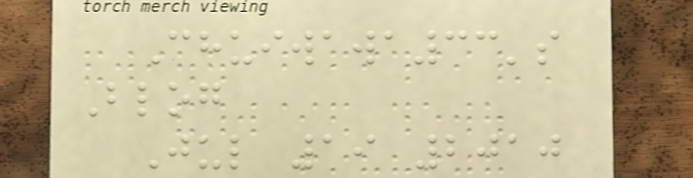Chuiwawa33's
Blog
Jul 19 2010
